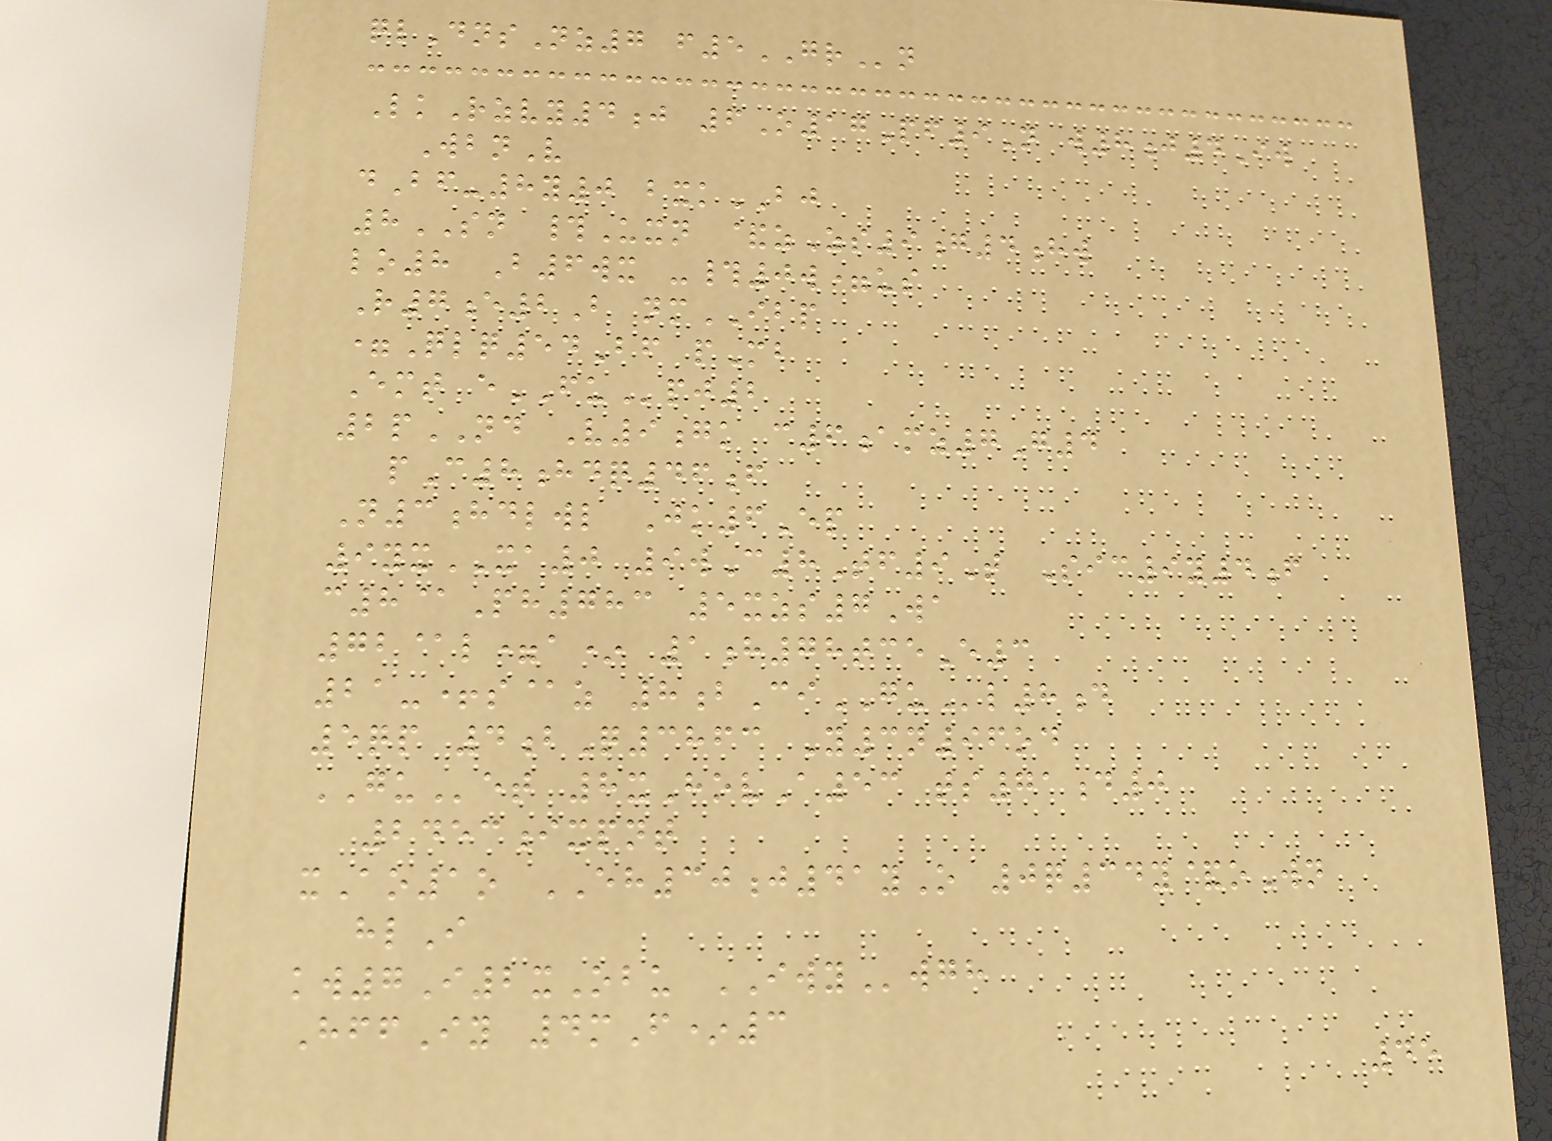qlDnsNz7 f5GRn
LkRzvy4j 6O17Pf9N w8j4Iw
WbnV
dBf-8y0 bxkBJ
8SN #Uxn &zZs9g4hw
lo8 B6wx -#0w=us
R7e2B nmIBP
=Qlq54Bf pMb
Emt eFUpj2
2pND V9gk c6amz7G4
pC8hdq46f
N3hdlwl Jk6Ep
9yxXA0 9wC8Tf9T Sic9y4f
c8@Ph783 5xzs7Wa
72@l=a* 1h78tceE3
21-+s@z 8bCiGUl8d
5qp 4bQ3863 Y3n96od
GUet 8xHovA53 ts71d0
2453ixpnt
xAo1o EH30j41yO 0q34y&oWn
hlI
kw7I2xObu IWYwgh
HffIy 4mF*3
45
